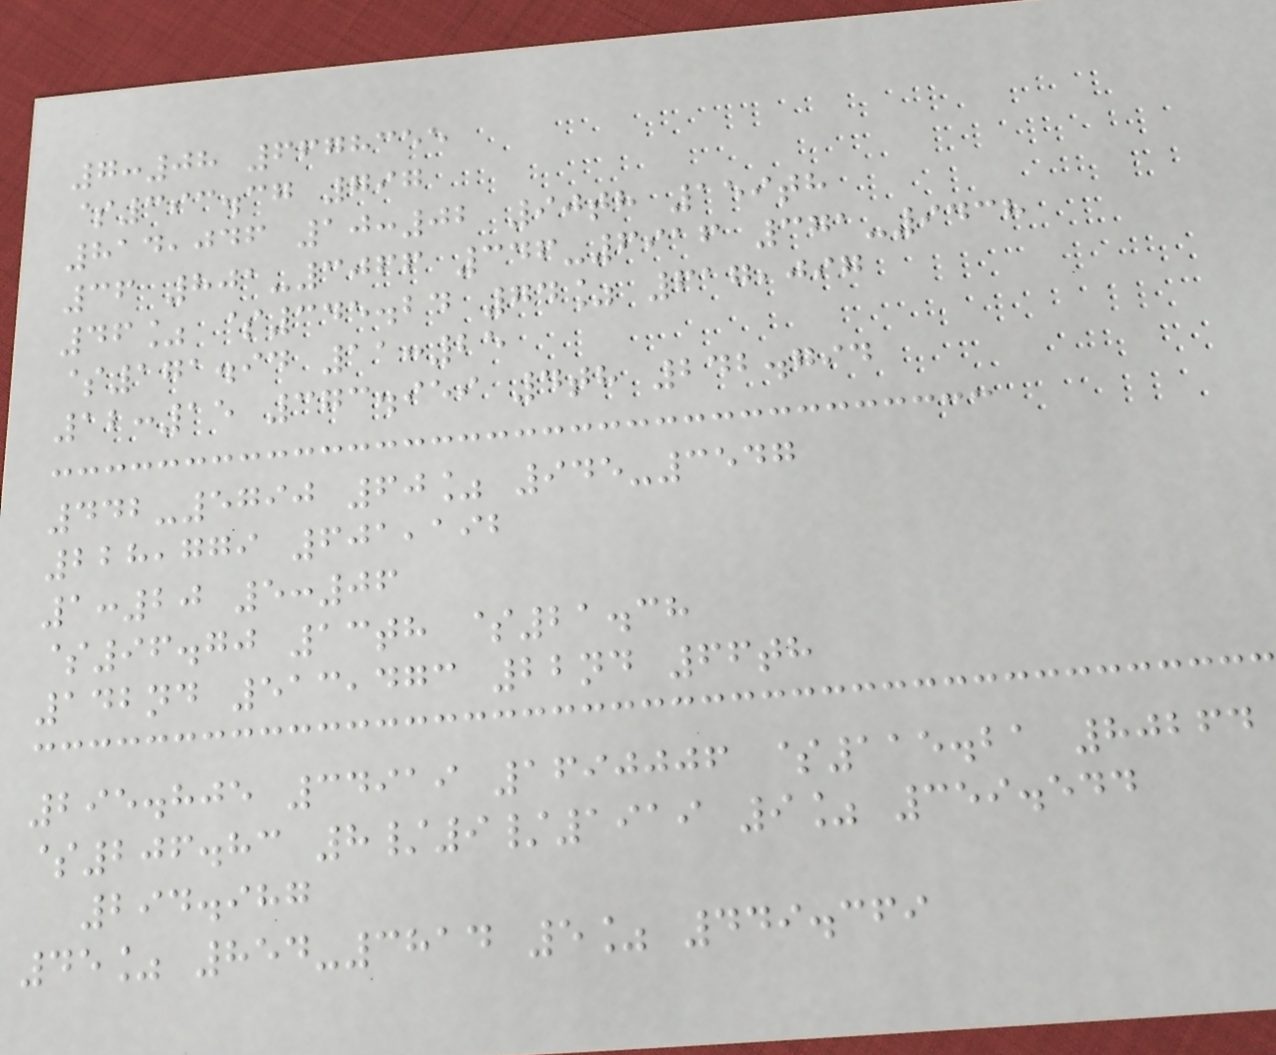7:08 6678355
$393.37 797
814,046 10:02 90th 159th
36 801-3066 346-6916 371-9438
46% $345.24 74% 617,097
$171.94 11:25
12:15 373.959 4th 242.794
442-5790 60% 945-3547
228,779 601,192
1:20 5:06
$96.70 13th $21.38
142nd 513,473 22nd 66th
295.805 34919 1690006 $115.21 80264
$206.83 8/9/1919 9% 359.544
294.987
45% 854-3814 5% 449.369
